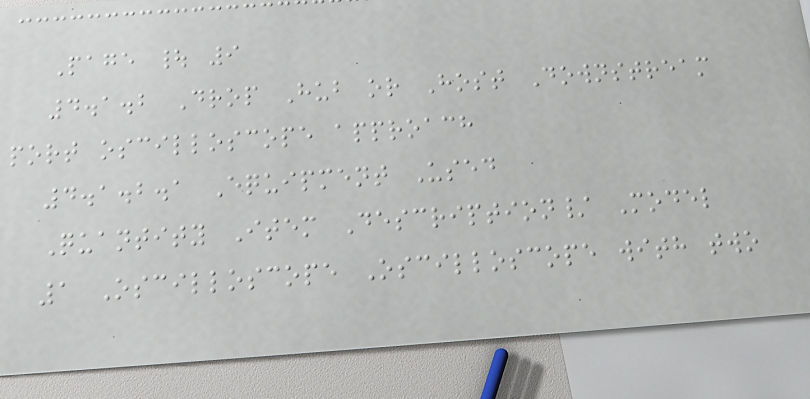Page | 9
4.1.2 Drop Hub or Host Downstream
port oscilloscope approach
4.1.2.1 Equipment Used
Quantity Item Description/ Model
1 Oscilloscope Oscilloscope with two
